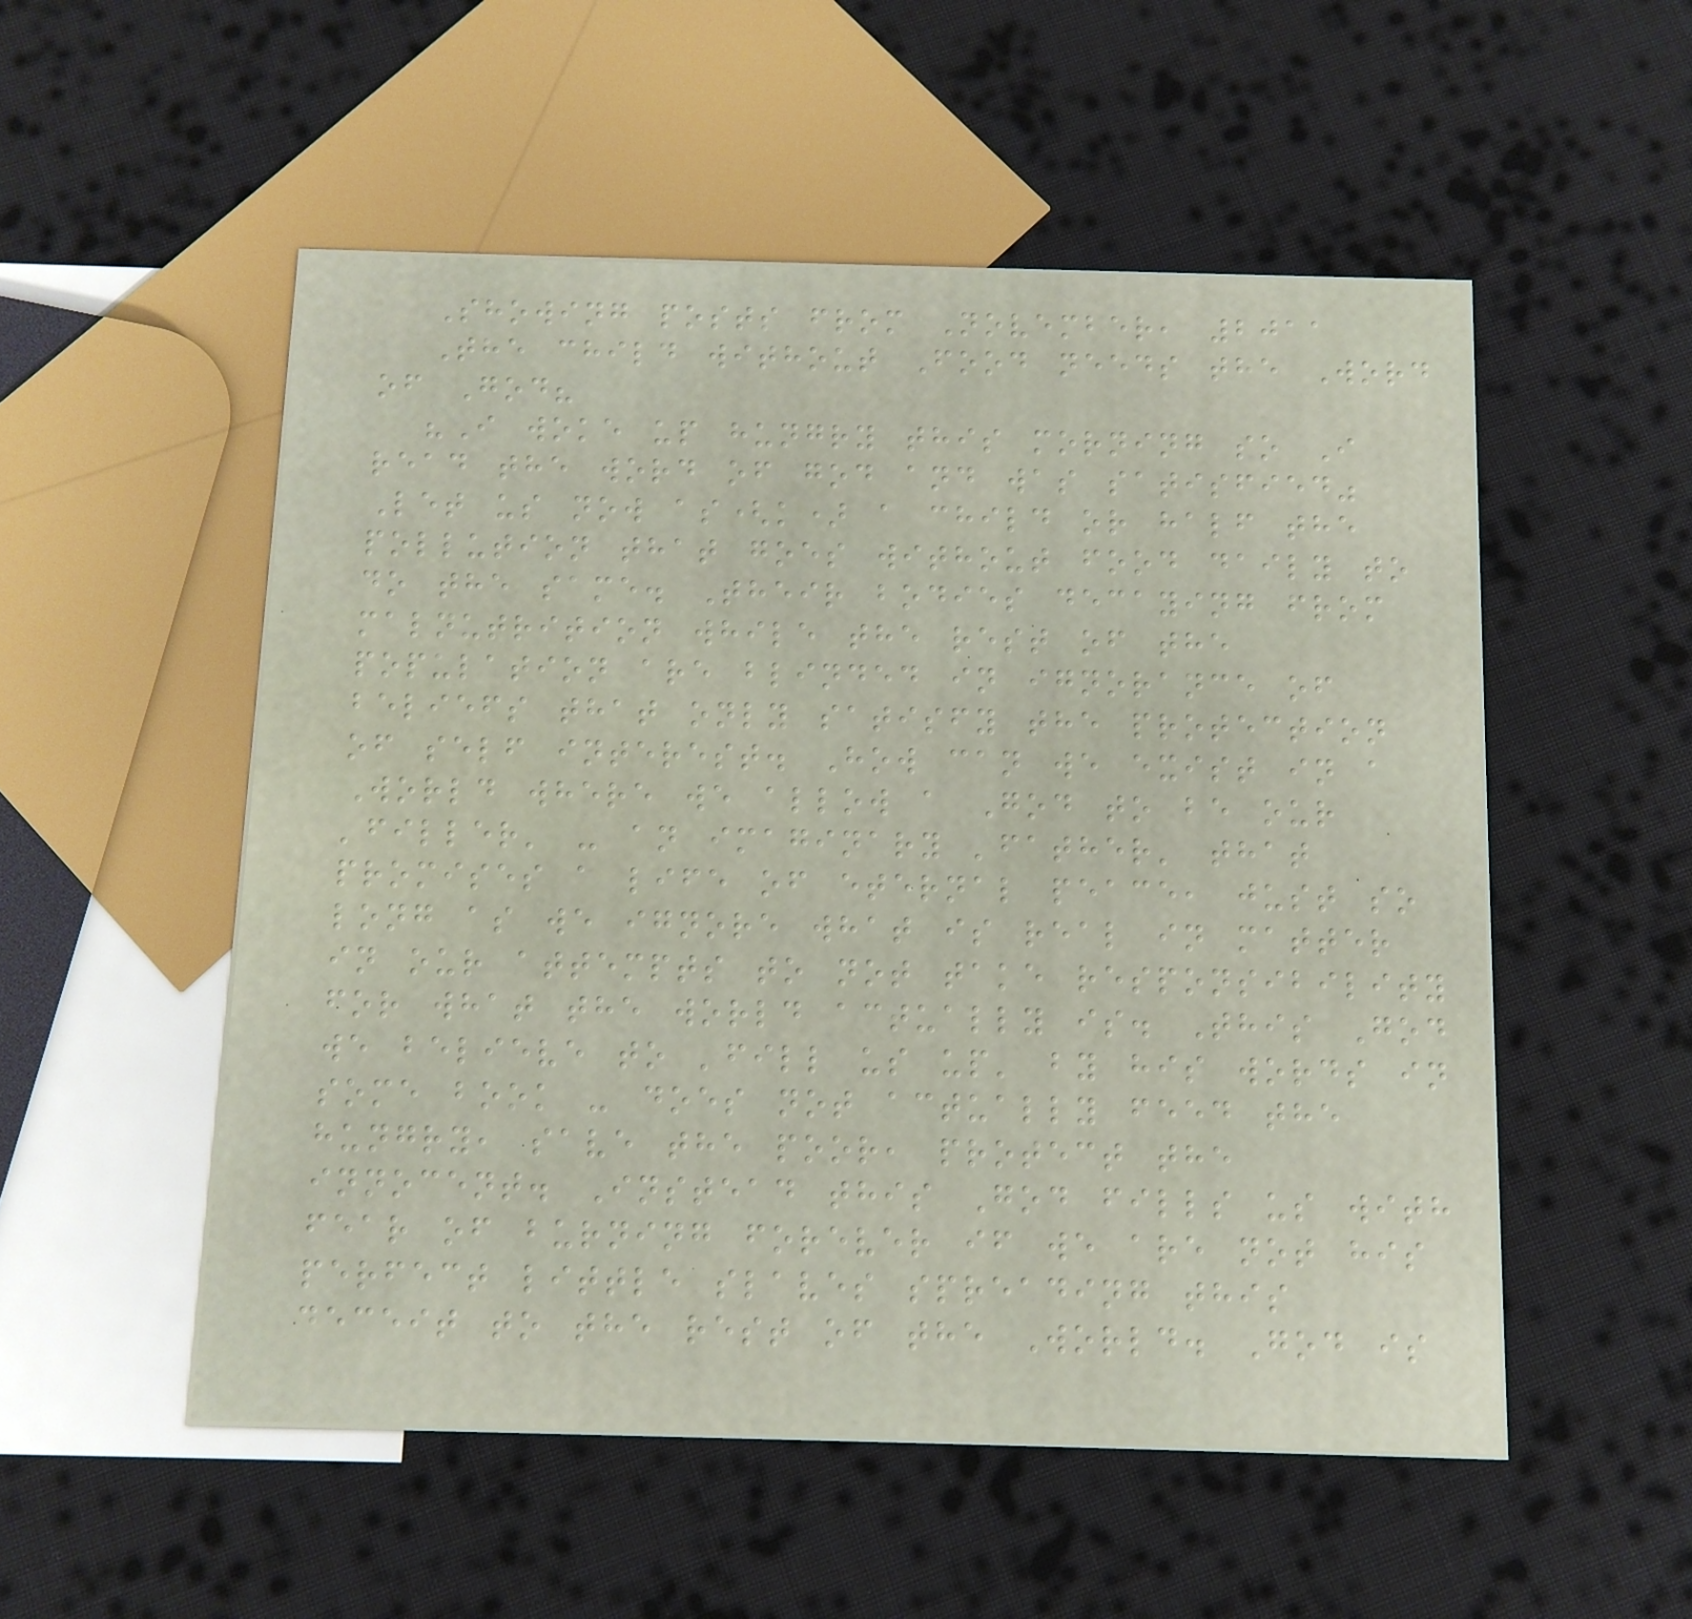Showing posts from November, 2011
The child without Food needs the Word
of God?
"I woke up hungry this morning so I
read the word of god and was satisfied"
Let us now as(k) a child or half the
pollution that goes without food daily to
do the same. Their bodies decaying from
malnutrition while the rest of the
population are blinded in ignorance of
beliefs that only satisfy the protection
of self interest. How can we exist in a
World where we allow a God to be our
'filler' - an imaginary 'father' that
promises a life of eternal peace, just so
long as we ignore what is real in matter
in our attempts to not take responsibility
for what the world actually is. This God
we believe to 'fill us up' by his words in
some book - does not actually feed the
hungry, save the poor, protect the
innocent. Instead this God fills us with
fear of burning forever if we are not his
perfect little slaves spreading this
deceit to the rest of the World. God is
